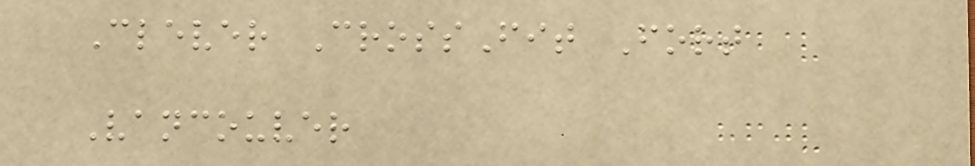Clever CrossFit Fort
Vancouver
